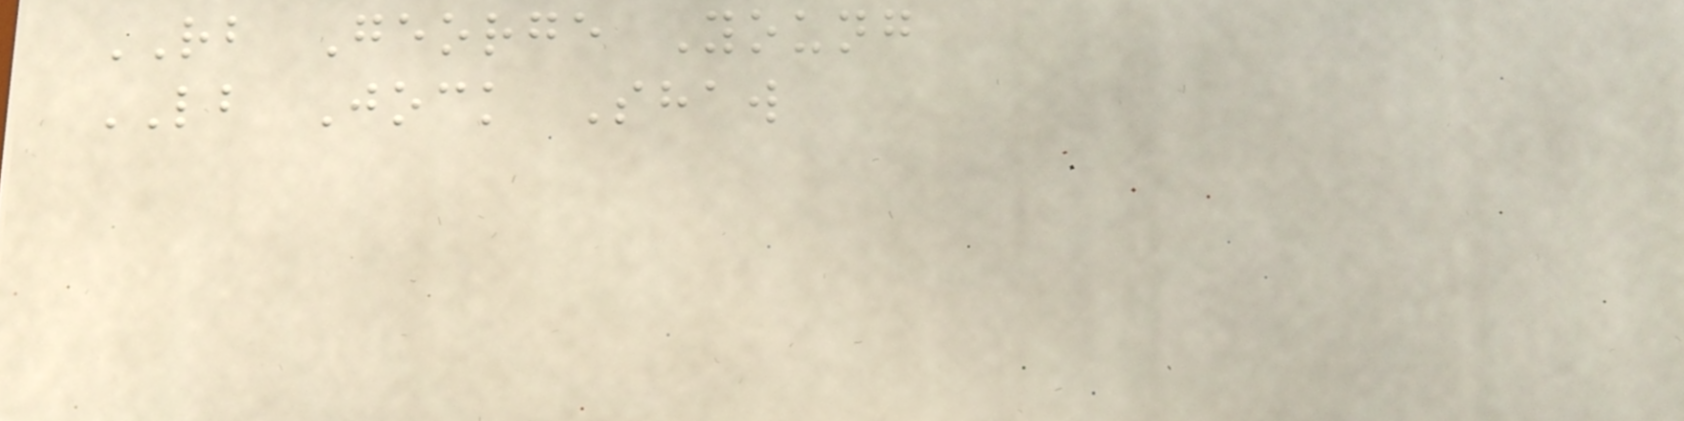RB George Young
LB Jock Shaw
